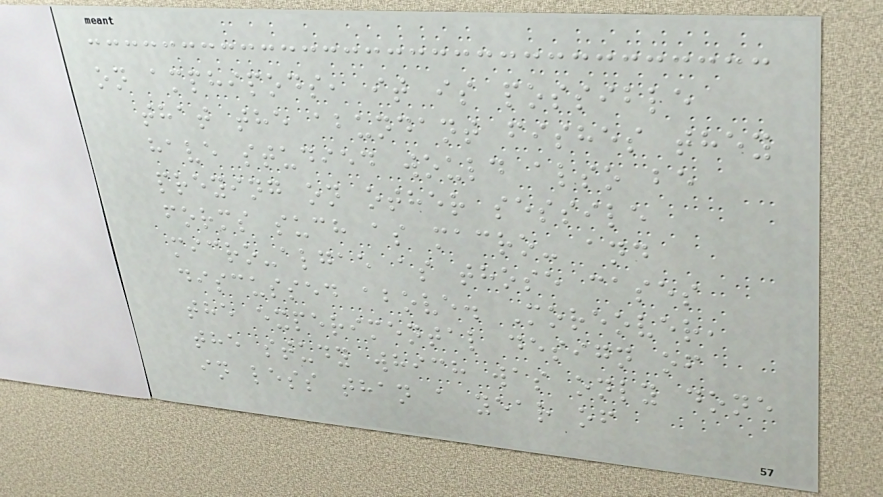on amphipods, it is possible
that the abundant fishes they
have studied would also be
preying on other sessile
forms such as macro- and
micro-algae as those cases
discussed above. Moreover,
the experimental design of
the study which was only done
in less than a year of
